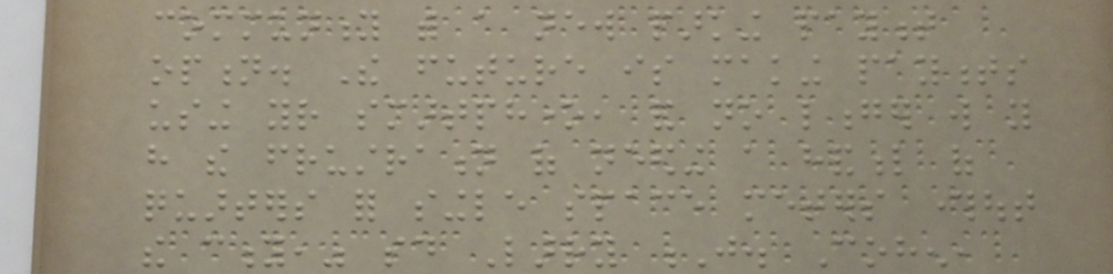community with a new parking payment
option. The future is making payments
using your smartphone, and no longer will you
have the frustration of needing a handful of
quarters for single space meters throughout
the city," said Larry J. Cohen,
